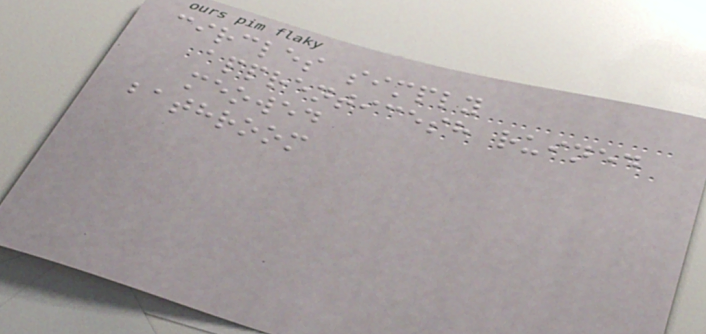circles simply
apprenticesh ruined
meowed
bathroom
